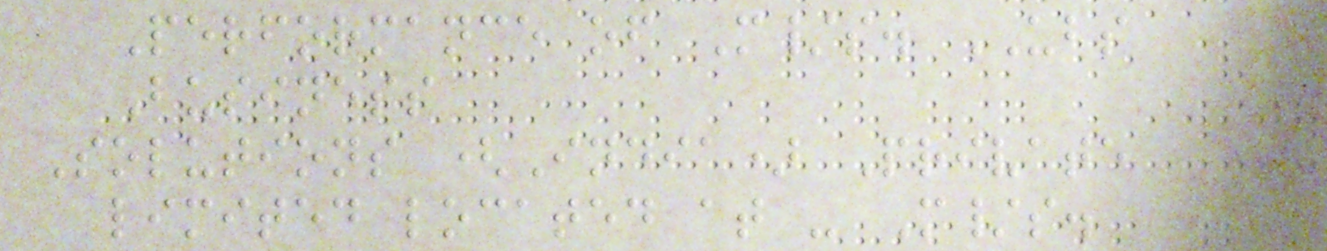Performance of M/s. UBS
Business
Solutions (India) Private
limited located at - M/s.
